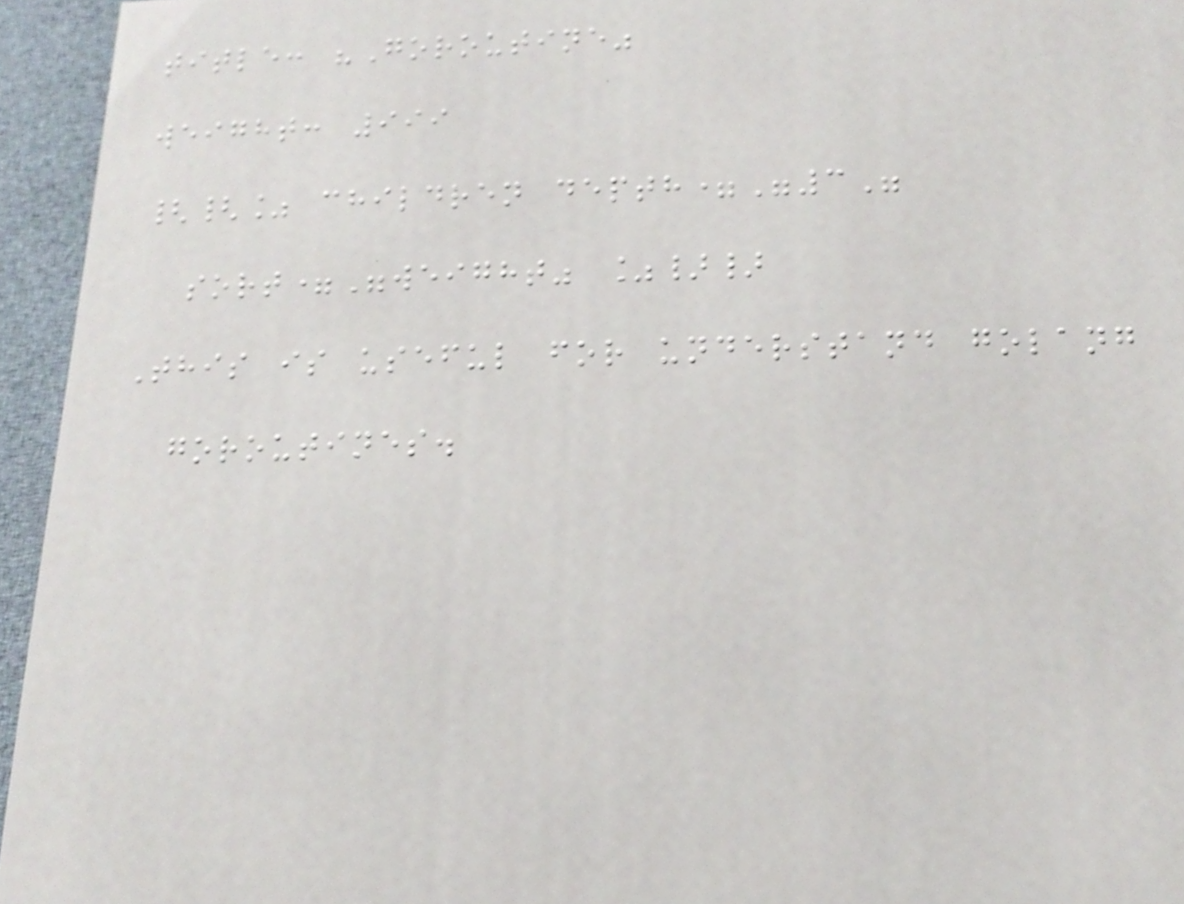title: "Goroutine"
weight: 999
{{% children depth="3"
sort="weight" %}}
This is useful for understand golang
goroutines.
